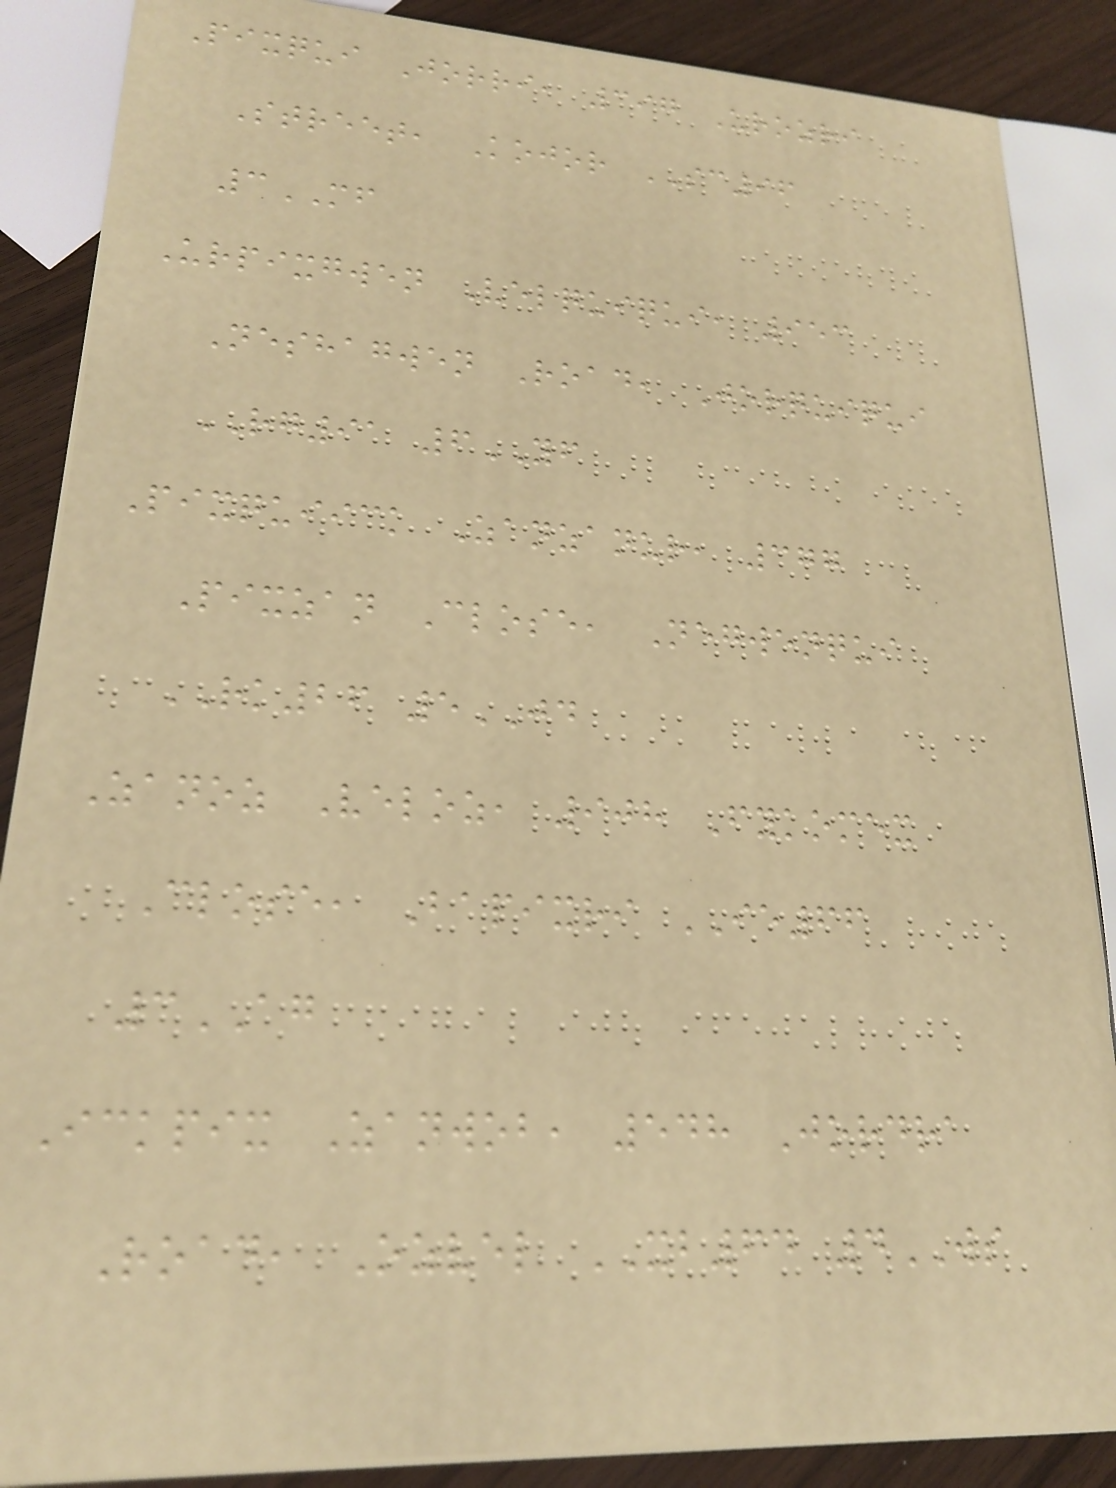Pixqui Jorri, 397 Urozri
Street, Kojor SC96
3MF
Urpixgwen Velquiqui, 953
Neshagwen Road, Jorquiqui
RG91 6YF
Pixquiick Zanzanur, 377
Pixzan Close, Negwenqui
RK26 5JD
Zanoz Veloz, 908 Fykomex
Close, Bapixri IE66
3AG
Ickpix Zanwob, 548 Jordra
Road, Ozvel XB64 4WS
